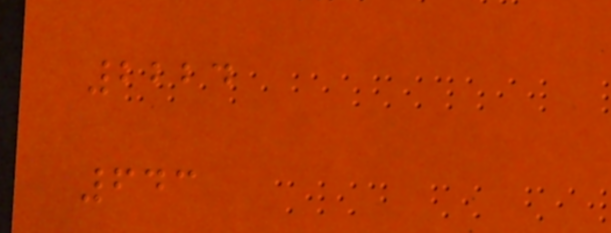2224
643
